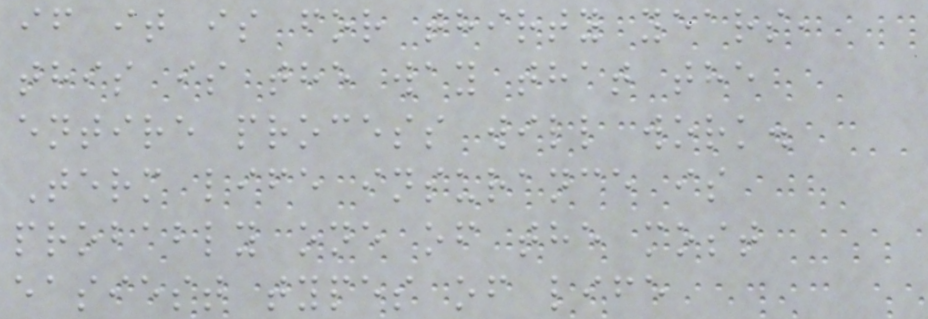if it is for thirty years,
this is the way that the
entire process will work.
Term life insurance is
probably one of the most
easiest types of life
